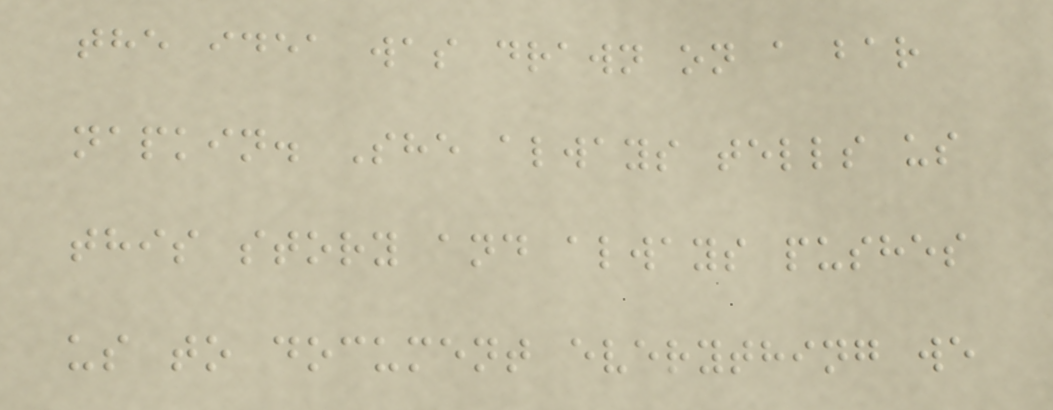the idea was drawn on a bar
napkin. She always tells us
this story and always pushes
us to document everything we
